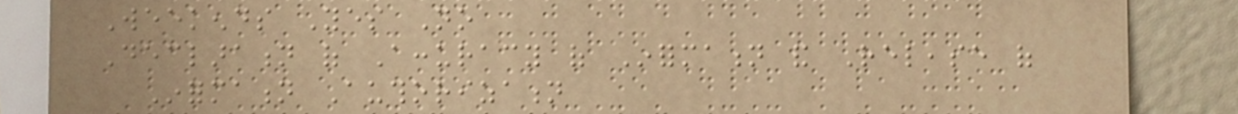Weekends Yes No
Declaration of Accuracy of Information and Release of
Information Authorization
